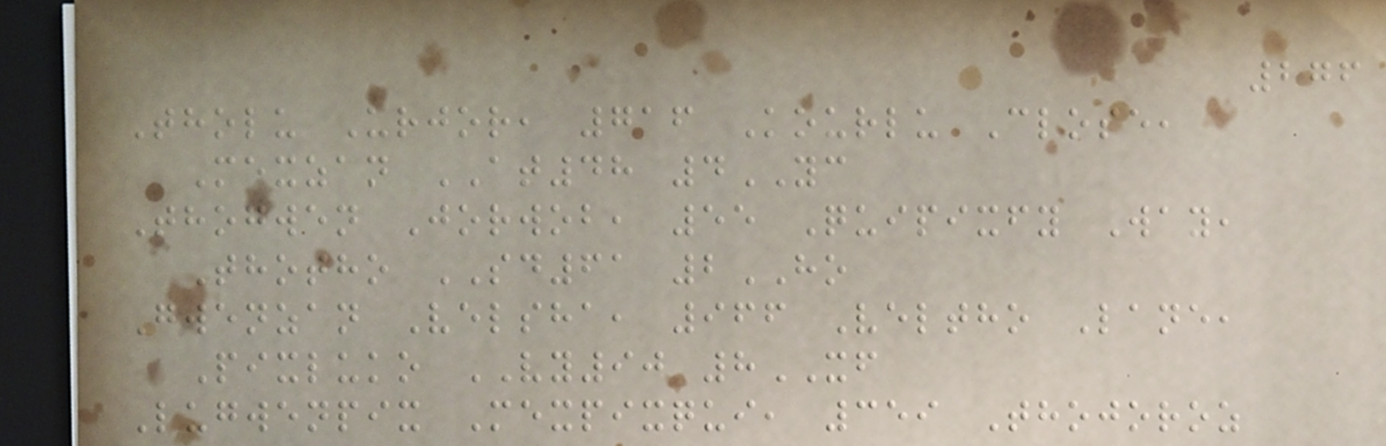276
Tholu Urjor, 716 Kourlu Close,
Mexzan AT48 4YC
Thogwen Jorwob, 55 Quipixfy Way,
Thotho SD61 2HO
Gwenzan Velsha, 966 Veltho Lane,
Pixluko VY90 8XF
Lugwenpix Mexpixqui, 359 Thojoroz
